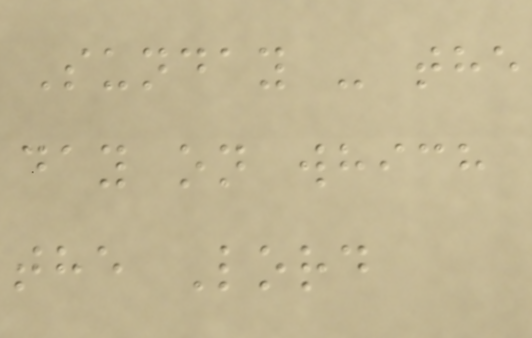Sunday - the
day on which
the Lord
